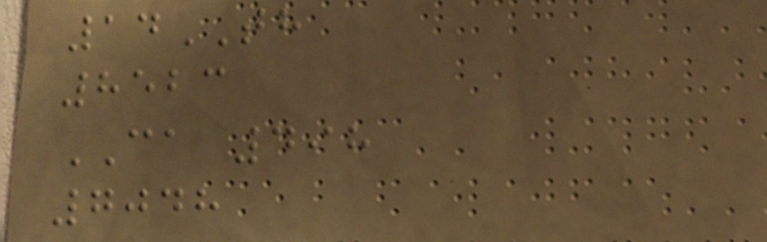14TH
8523
CA 498
7048
